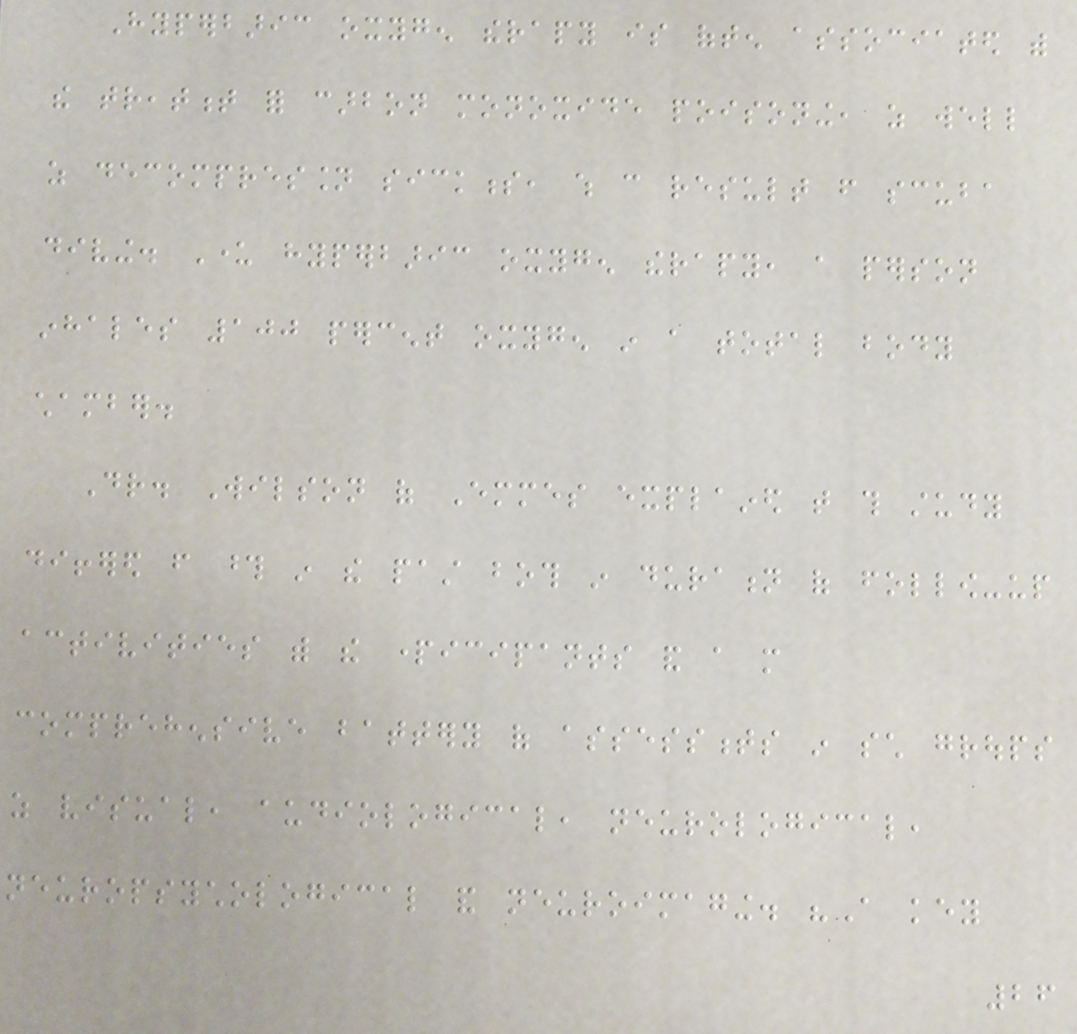Hyperbaric oxygen therapy is often associated with
the treatment for carbon monoxide poisoning, as well
as decompression sickness, which can result from scuba
diving. Under hyperbaric oxygen therapy, a person
inhales 100 percent oxygen in a total body
chamber.
Dr. Wilson of Emmes explained that this study
differed from those in the past both in duration of follow-up
activities with the participants and a more
comprehensive battery of assessments in such groups
as visual, audiological, neurological,
neuropsychological and neuroimaging. "A key
26
